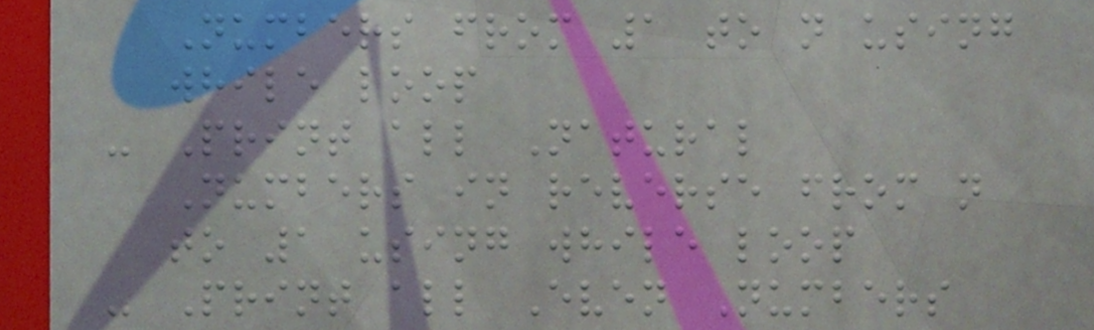Numbers from 1 to n using
while loop
- Print all Natural
Numbers in reverse from n
to 1 using while loop
- Print all Even Numbers
